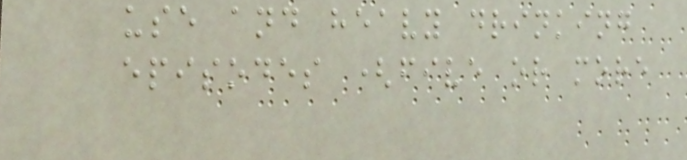use and heavy drinking
episodes (five or more
